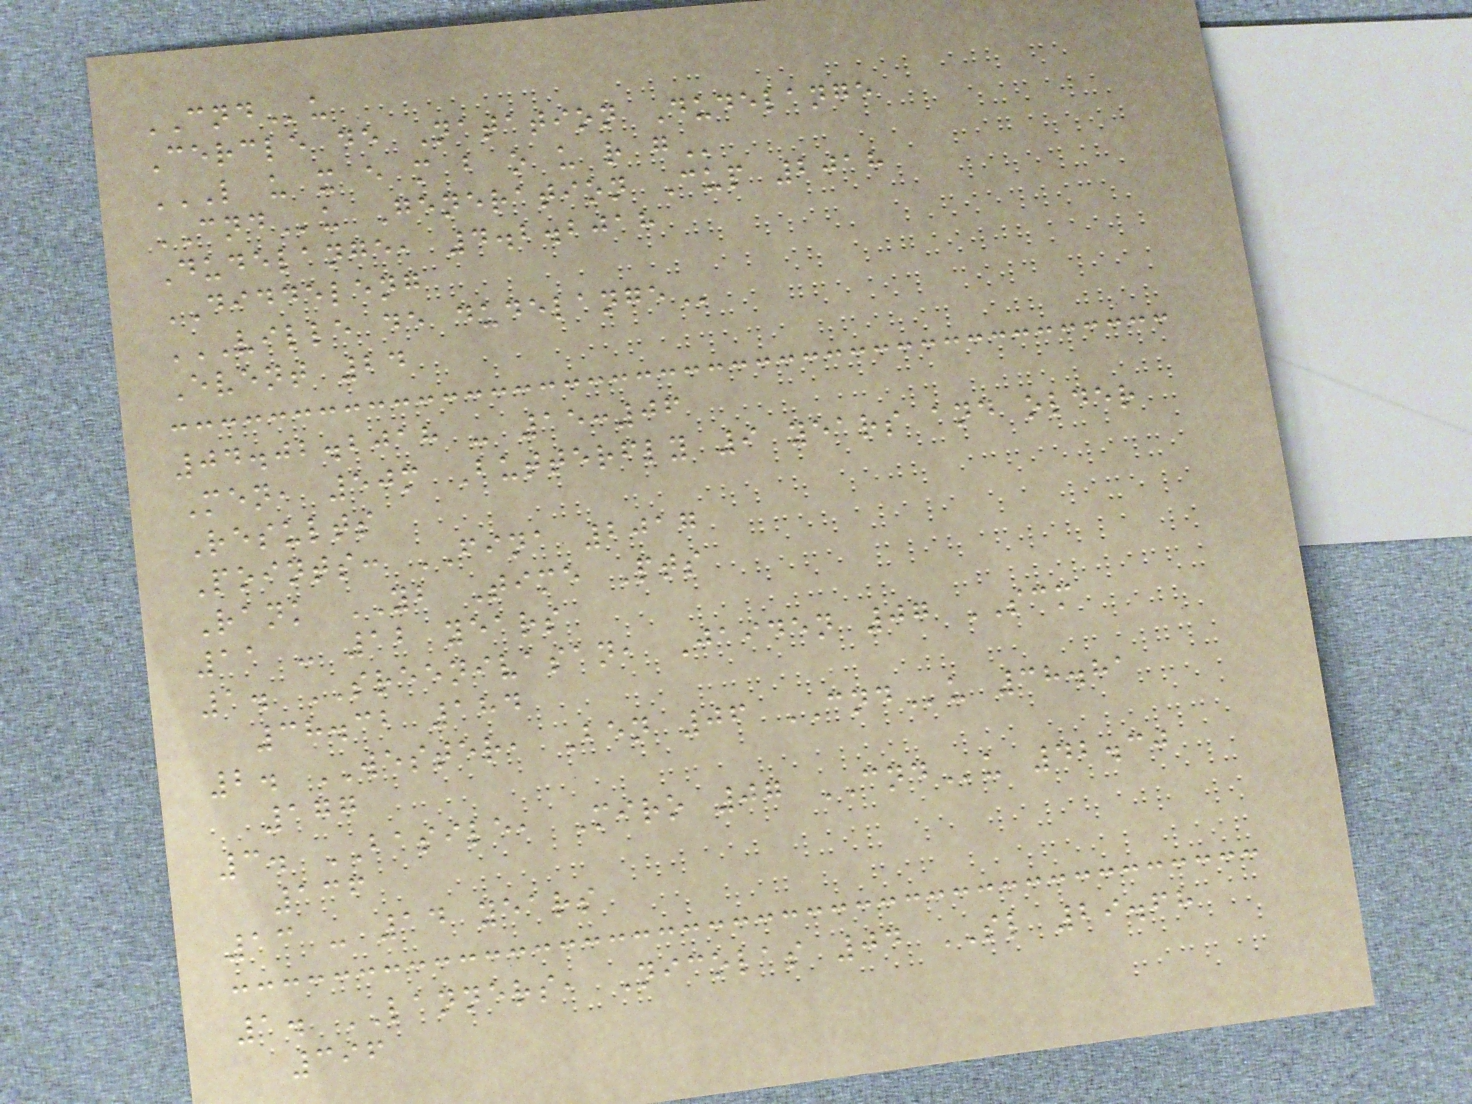CNDu
Cercle de Natation Dudelange
L U X E M B O U R G
CNDu Generation Cup 2018
Dudelange, 4.2.2018
DIDDELENG
VILLE DE DUDELANGE
Event 24
04.02.2018 - 15:06
Men, 50m Butterfly 9 years and older
Results
Points: FINA 2017
Rank YB Time Pts
11 - 12 years
1. SREENIVASAN, Jaiden 07 SCM
38.32 184
2. WESTER, Ben 06 CNDu 38.81
177
3. BASILE, Miro 07 CNDu 42.30
136
13 - 14 years
1. LANNERS, Nicolas 04 SL 29.68
396
